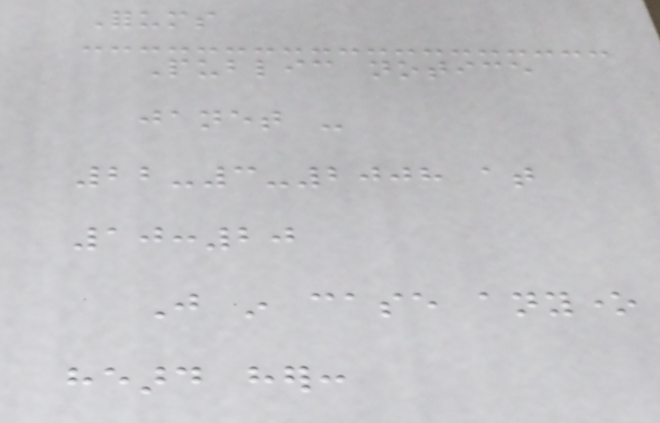Forums
Public notice
janet -
22-3-2008 at
10:20
Just in case anyone
heard her:
